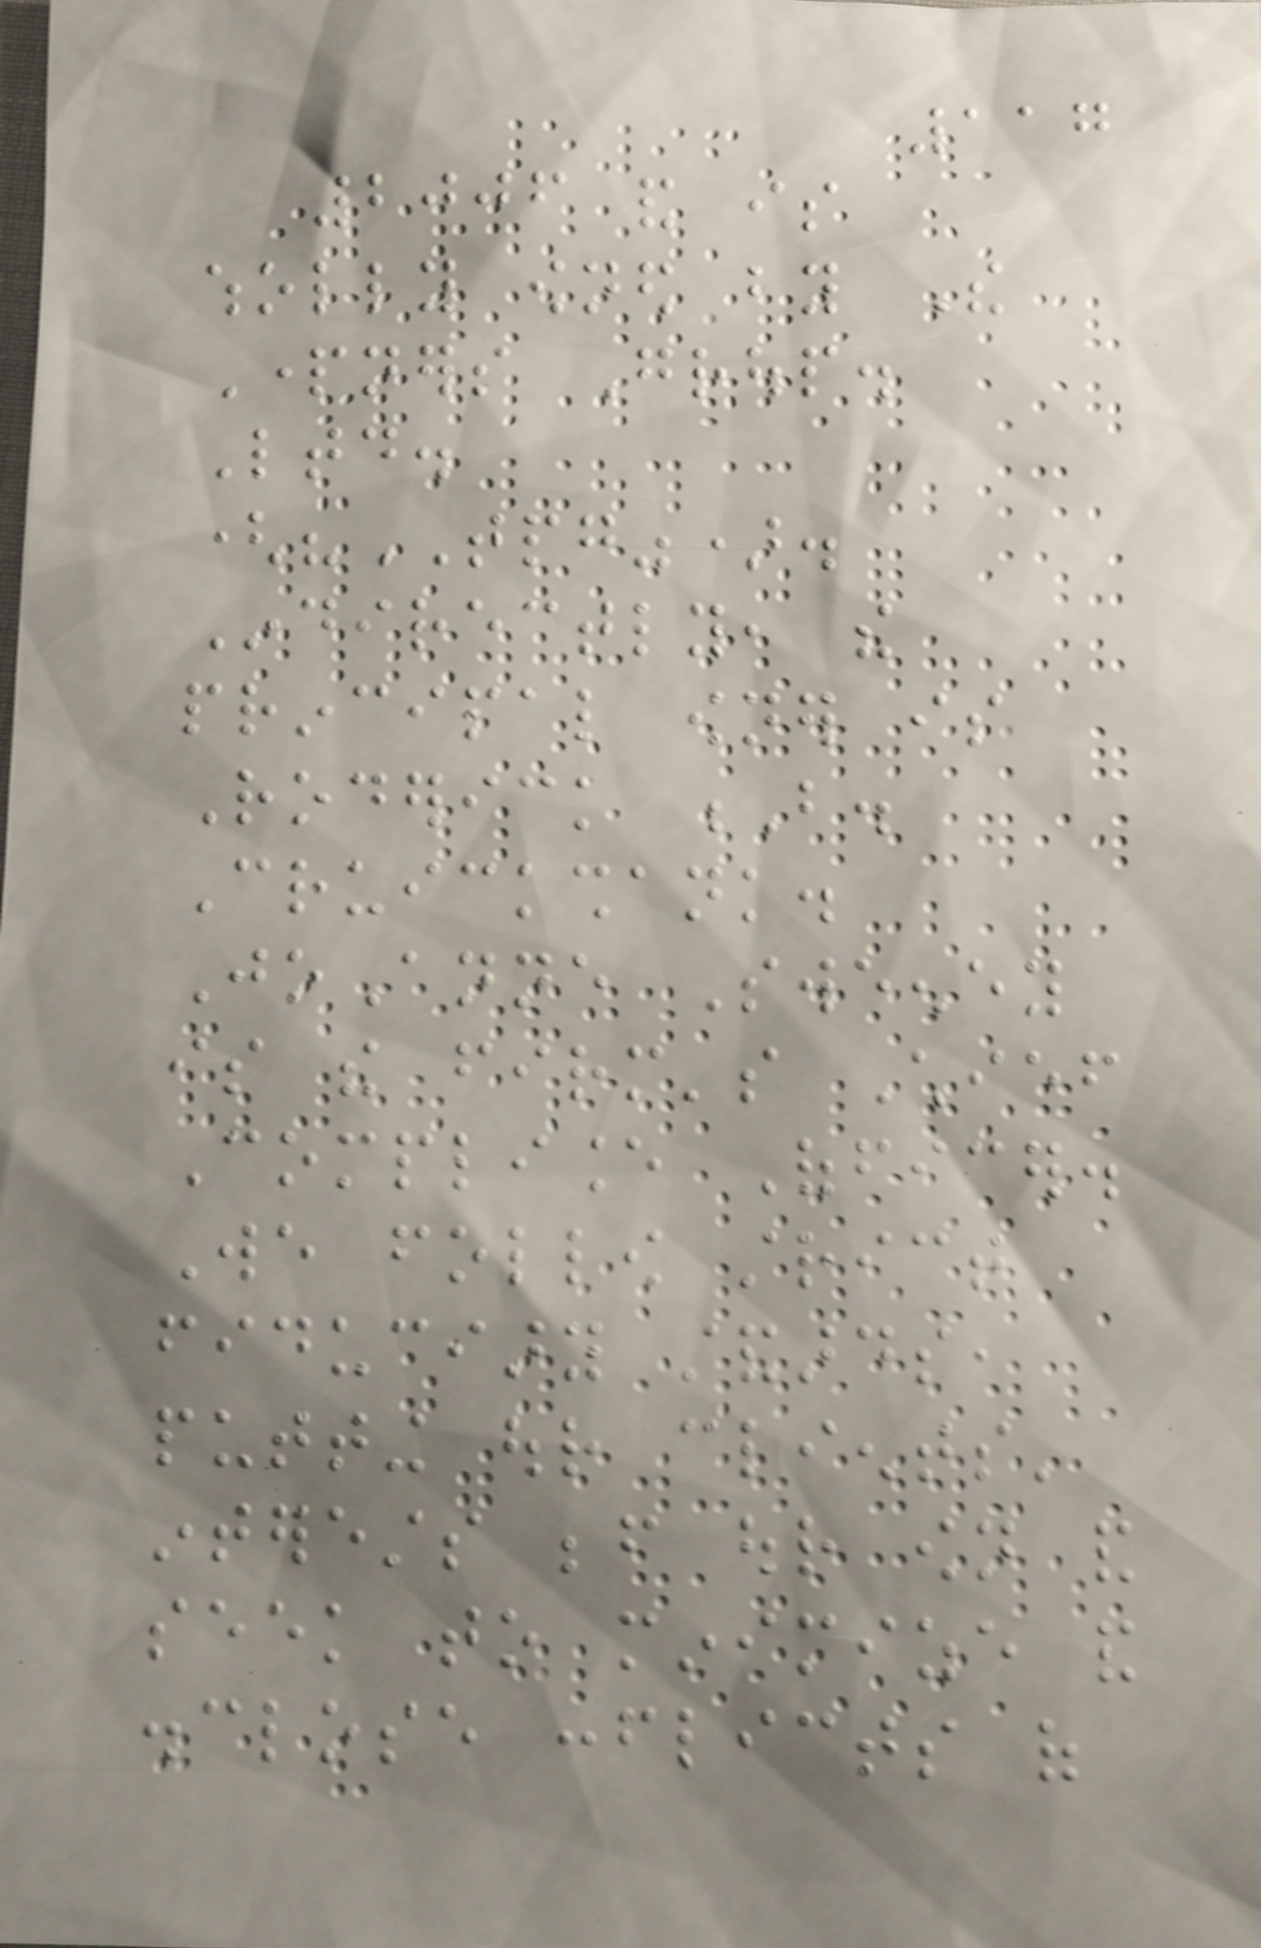117
2006 and is
wholly owned by The
Partners Group.
Ltd.
("TPG").
Indirectly, the
principal owner is
Roderick B.
Cruickshank.
JoAnne Sweeney
is the firm's Chief
Compliance Officer.
We follow strict
fiduciary standards,
putting our clients'
interests before our own and
seek to minimize and
disclose conflicts of
